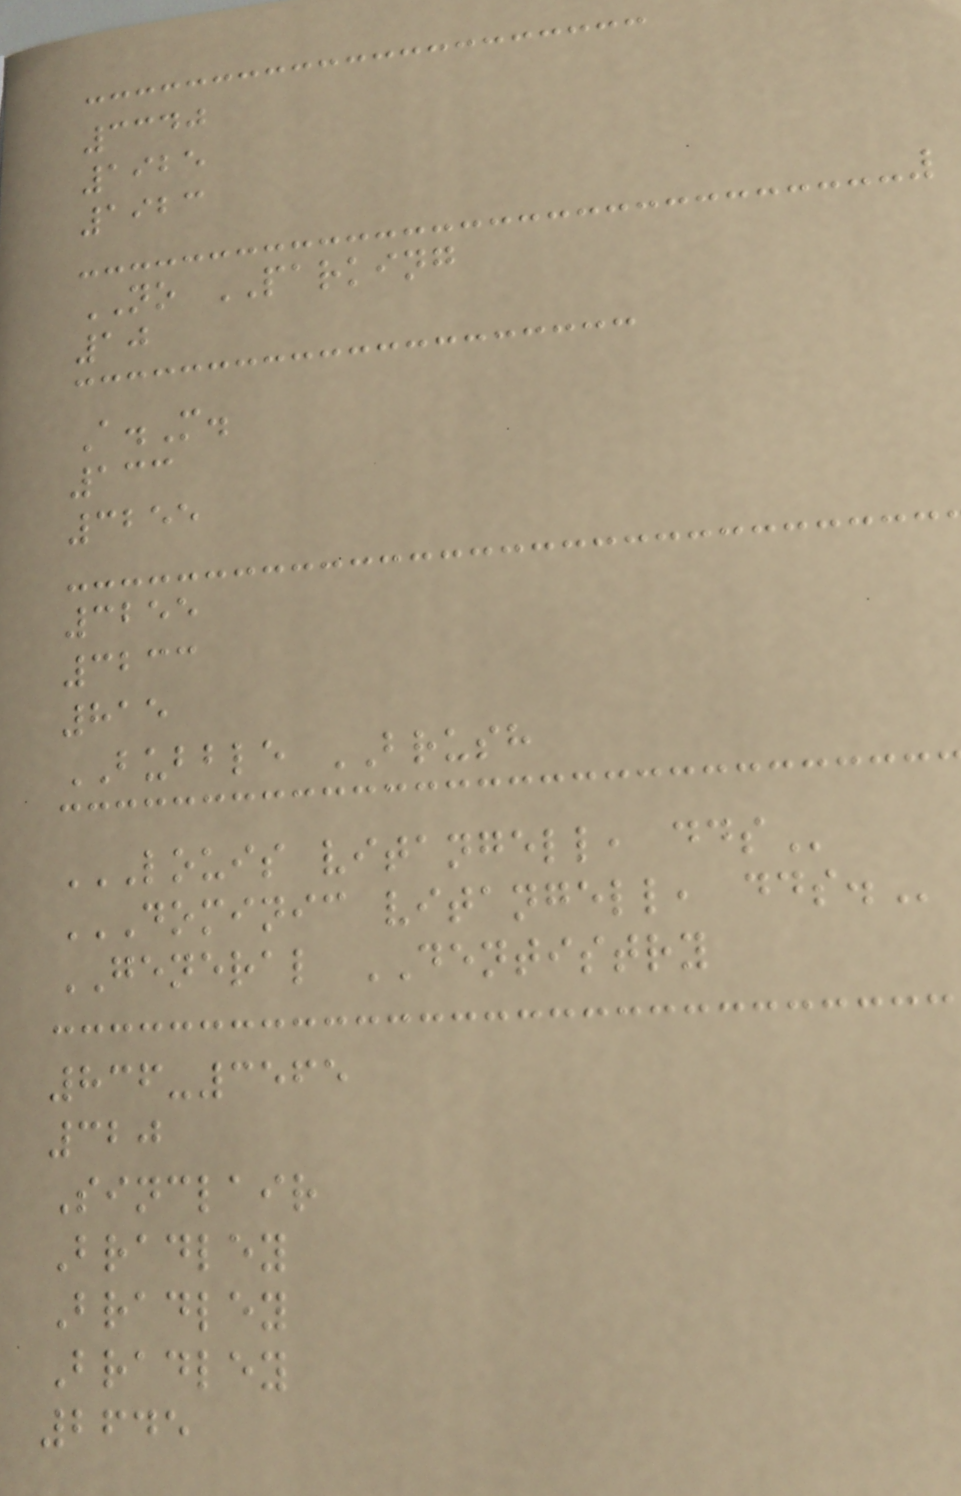3340
1925
1923
NO PARKING
10
A.M.
133
3255
3255
3233
815
BUBBLE BRUSH
LOUIS VITANGELL, DDS
DOMINIC VITANGELL, DDS.
GENERAL DENTISTRY
836-3565
320
Sinclair
Bradley
Bradley
Bradley
2645
